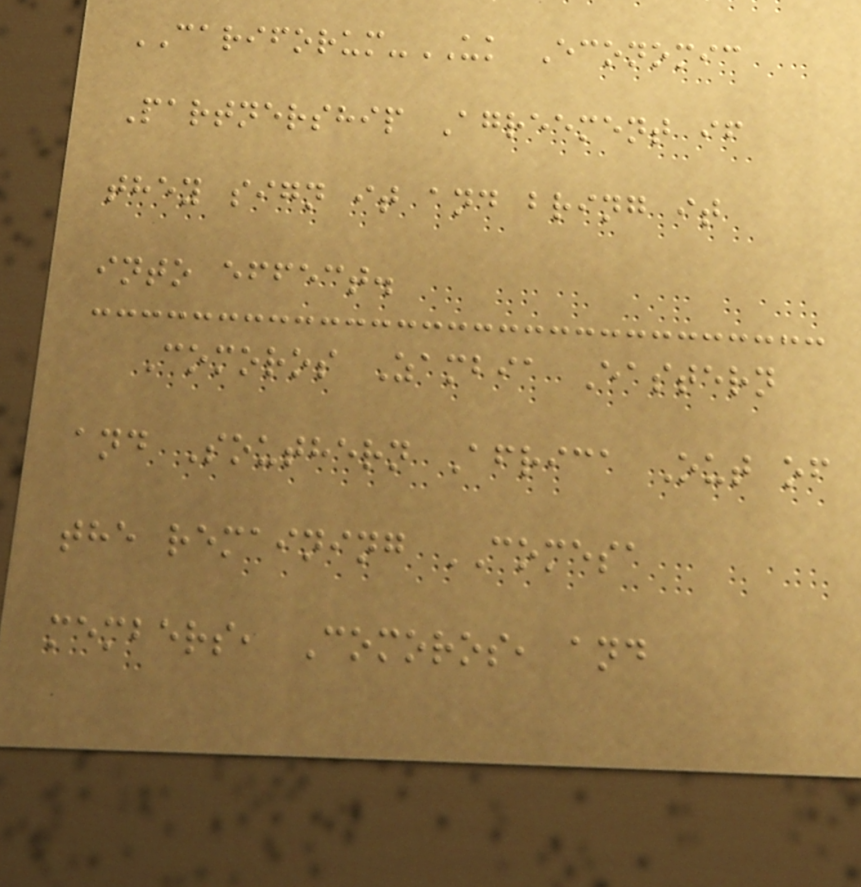CARIFORUM-UK Economic
Partnership Agreement if
they sign it and bring it
into effect.
Comoros Zambia Eastern
and Southern Africa Out of
the remaining COMESA
members, Comoros, and
